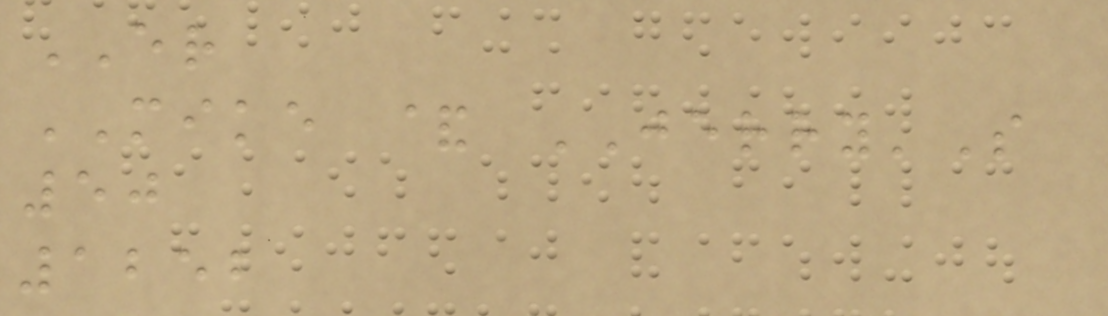ER
MIKE & JERRY'S
50
1252
